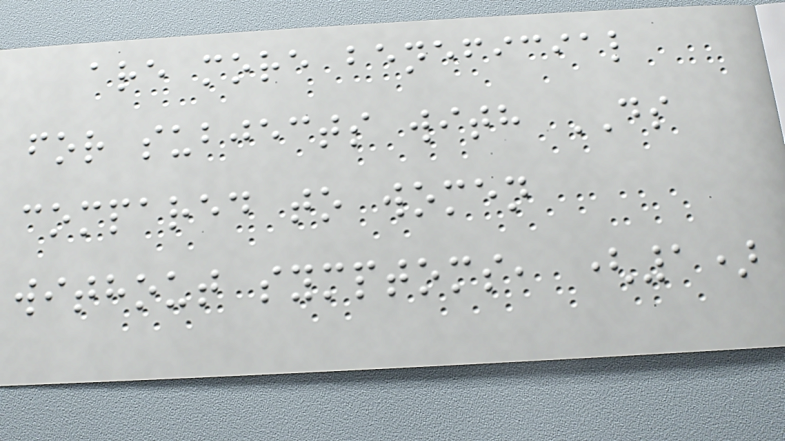are more beneficial
for subjects with DS
compared to women
without symptoms, (1)
